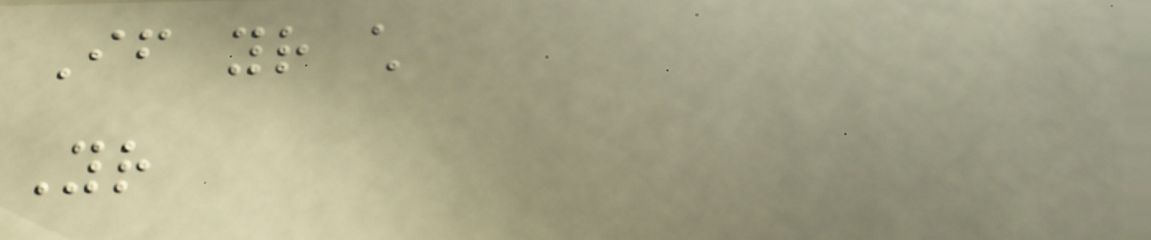If your child
Your
